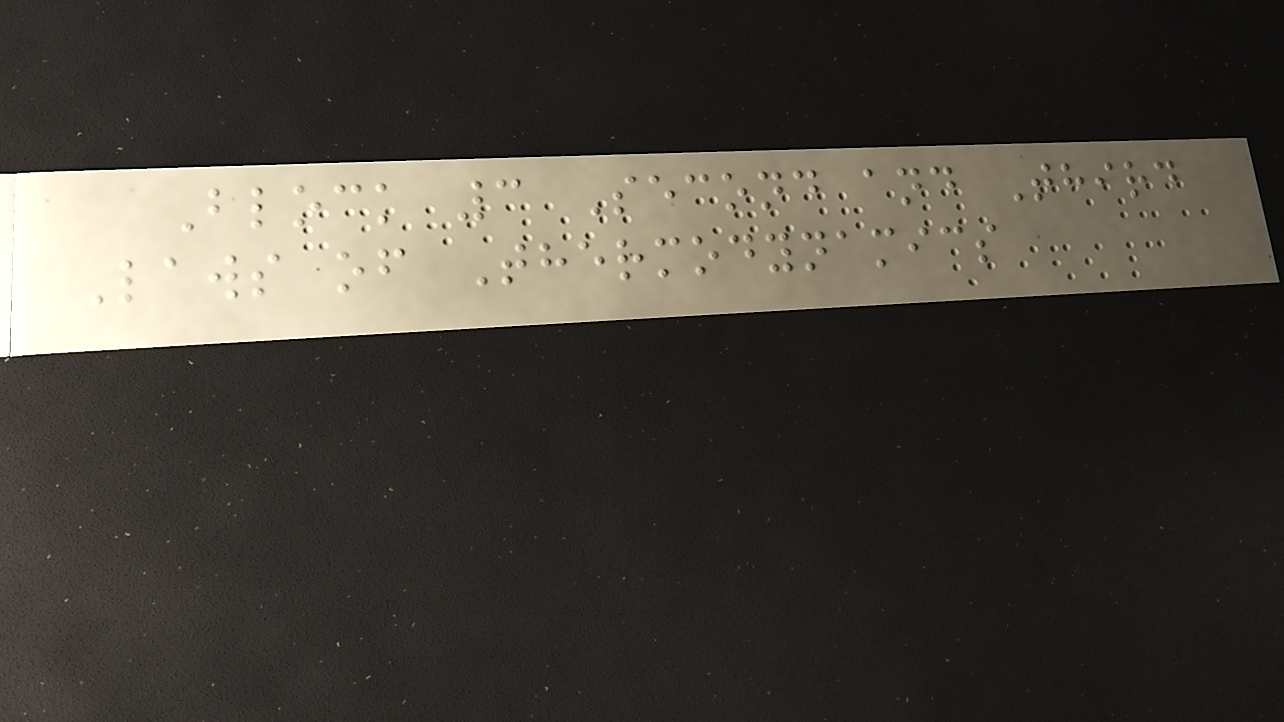Block 3 Second and Third
Laws of Thermodynamics
